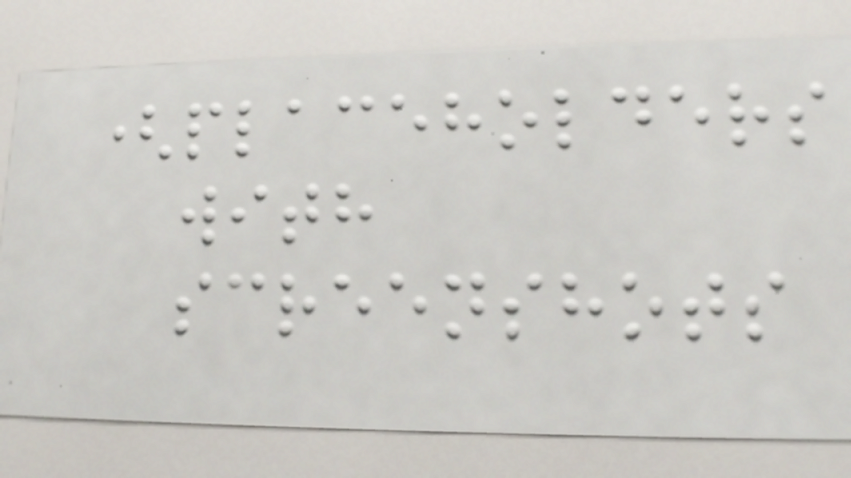(placeholders
with
screenshots
